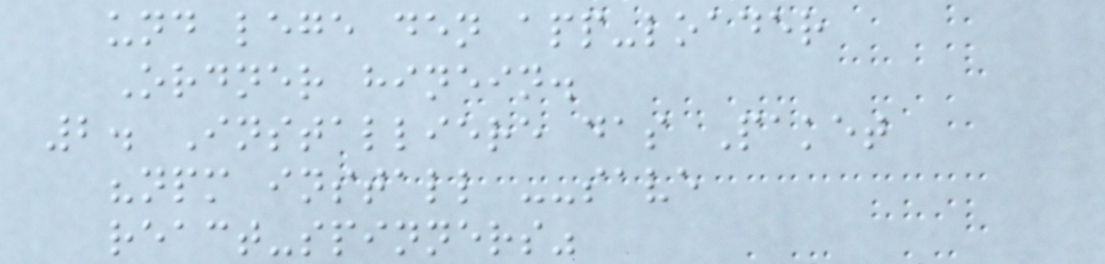und lege den app-loader
Ordner hinein.
2. Installiere das Paket
"npm install --save
react-spinners"
